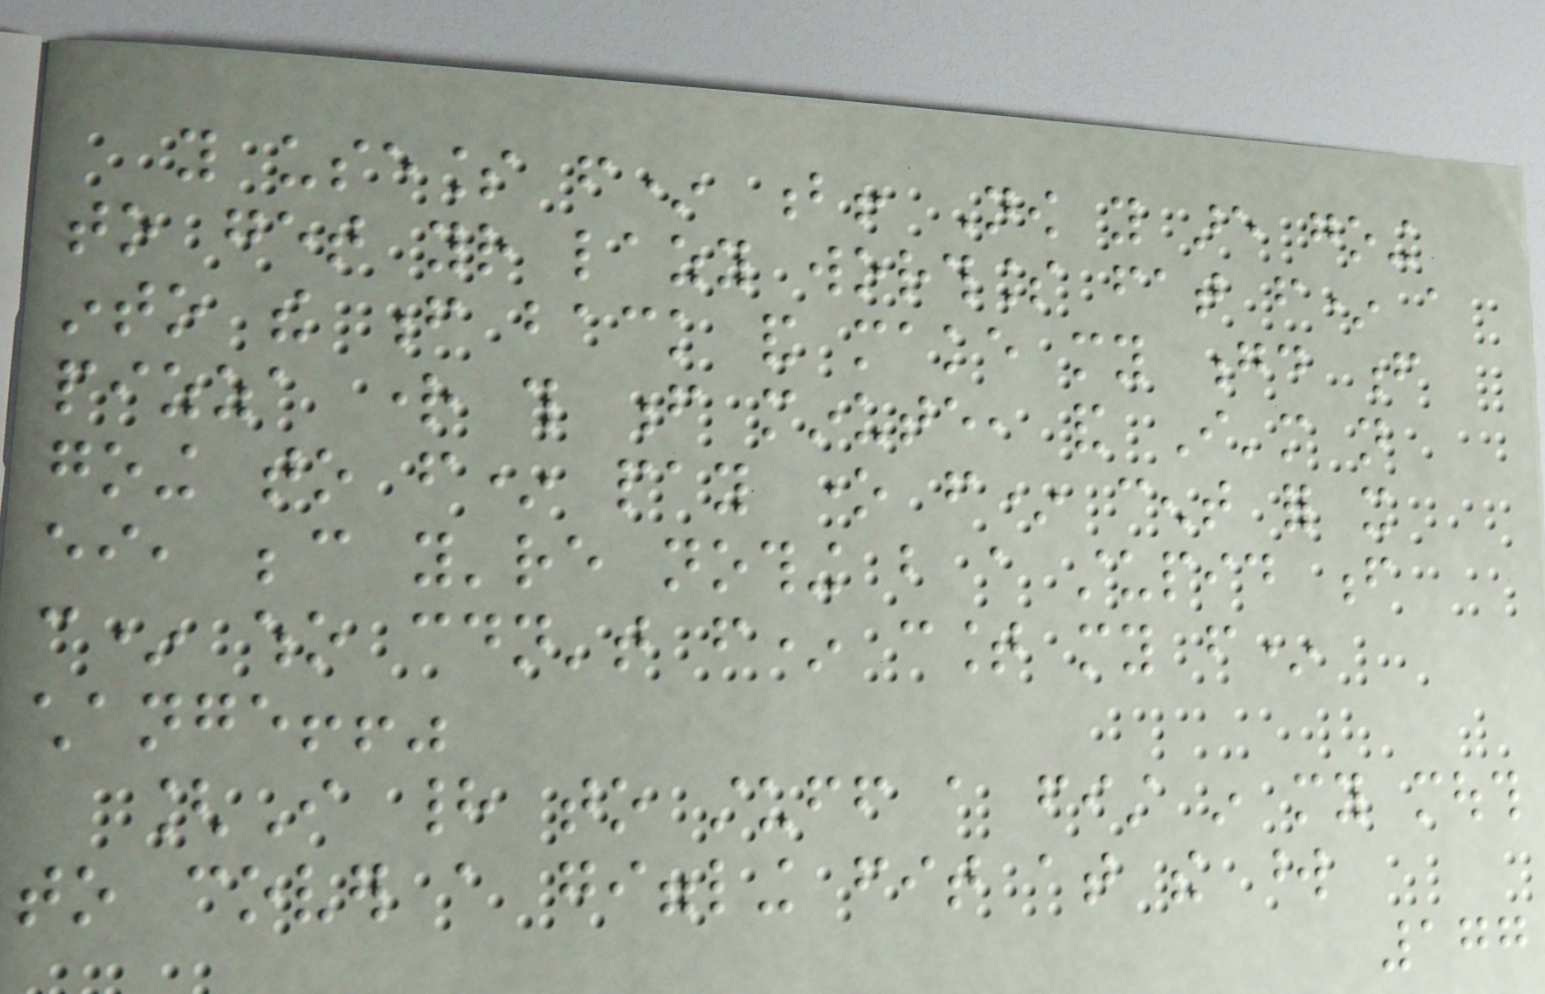you useless f* b! Now you are going
to get your lazy worthless fat f* a
into the f back and make my gd f
pizza right this f minute, and I'm not
going to f* pay one f* cent for it
either, because you're nothing but a stupid f
c* who couldn't f* count my f*
change!!"
[I had to stuff a fist in my mouth
to cover a giggling fit at the word
177
